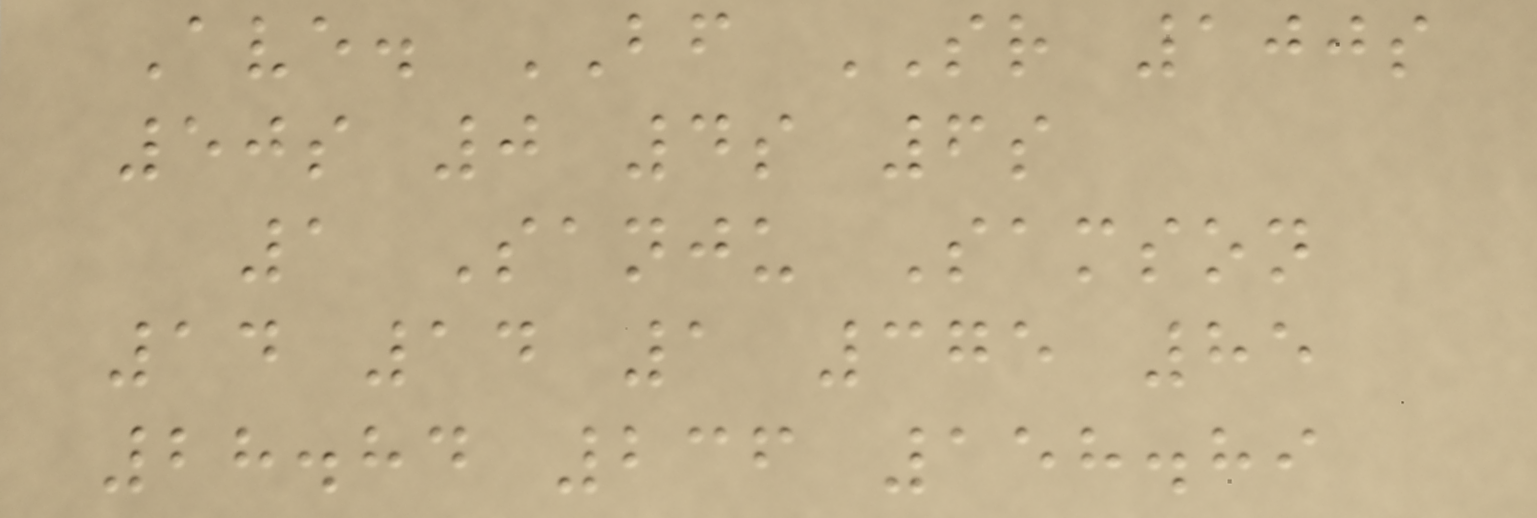Ave. BF SR 100s
50s 0 4s 6s
1 Sanju Samson
14 14 1 375 85
28.84 236 158.89
